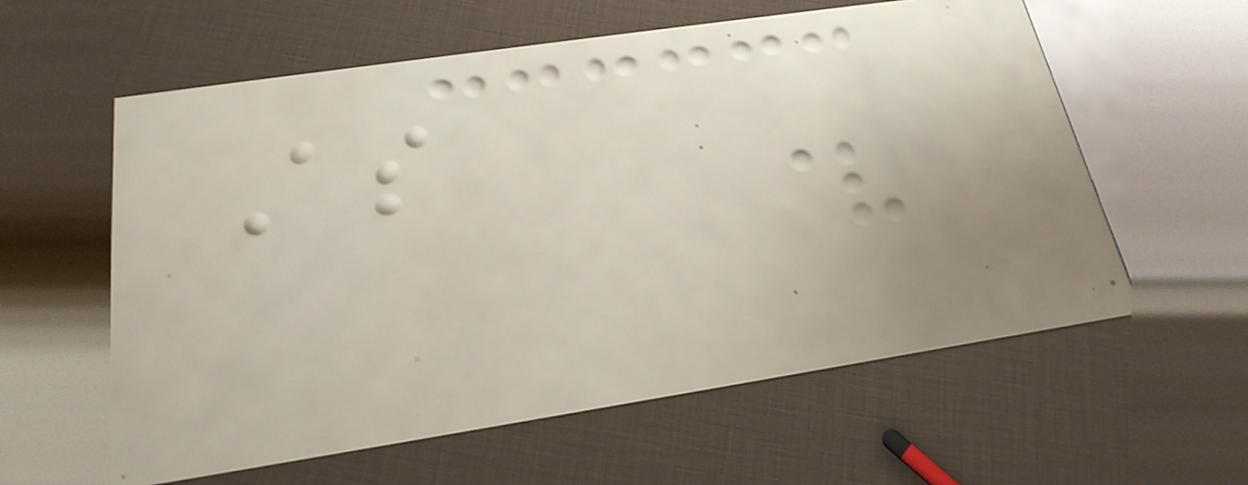As
